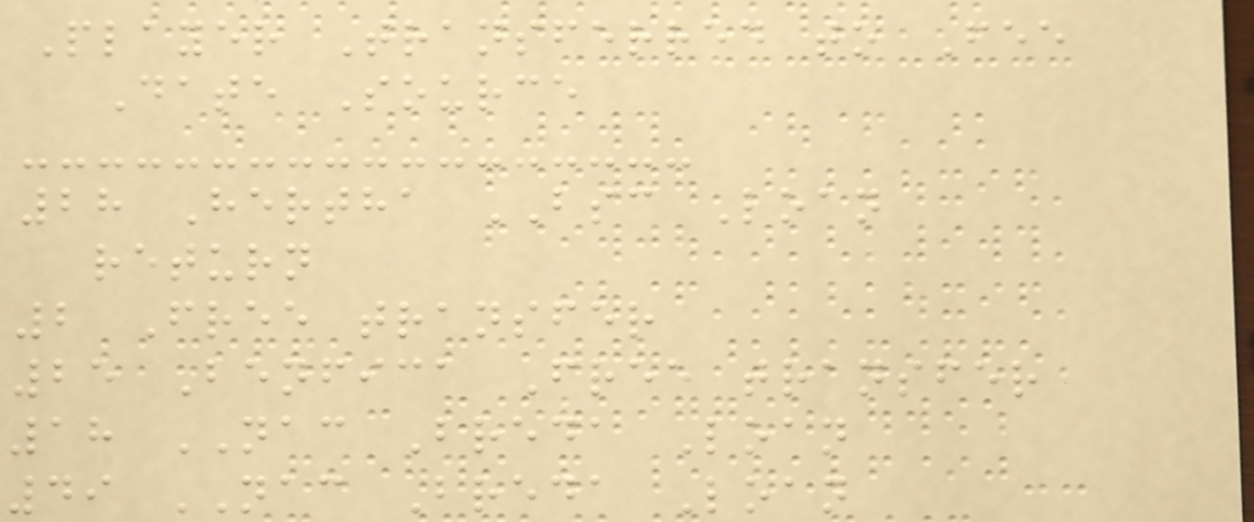Player Transferred to Fee
Date Source
28 Hertha BSC Loan
return
2 Free transfer
25 Benfica Free transfer
18 NAC Breda Loan
49 NAC Breda Loan
